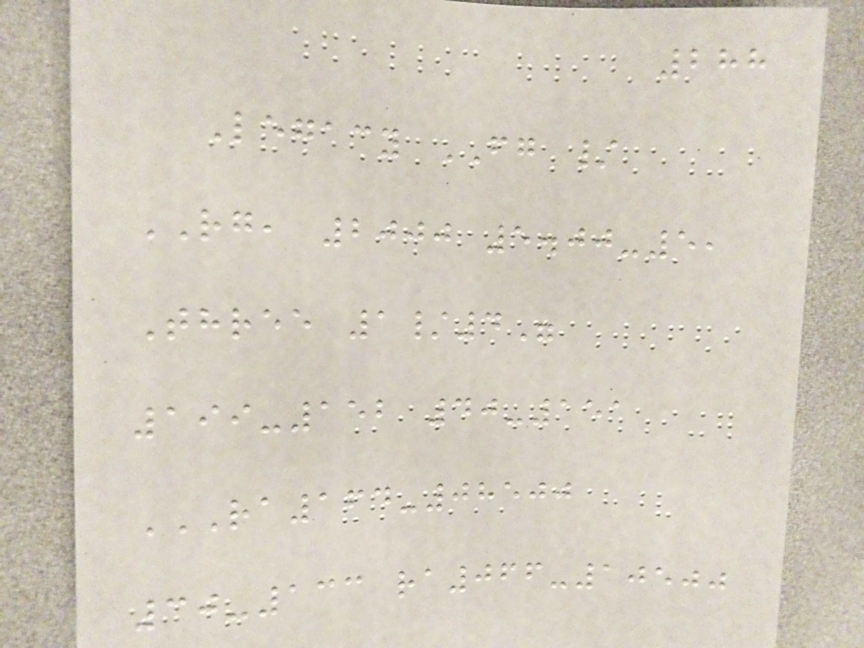288
Legacy FG /
RG, 2000 5.00-5,
Three 1/4"
199-152 40-151
RA164-08500
30-133 RA066-10500
